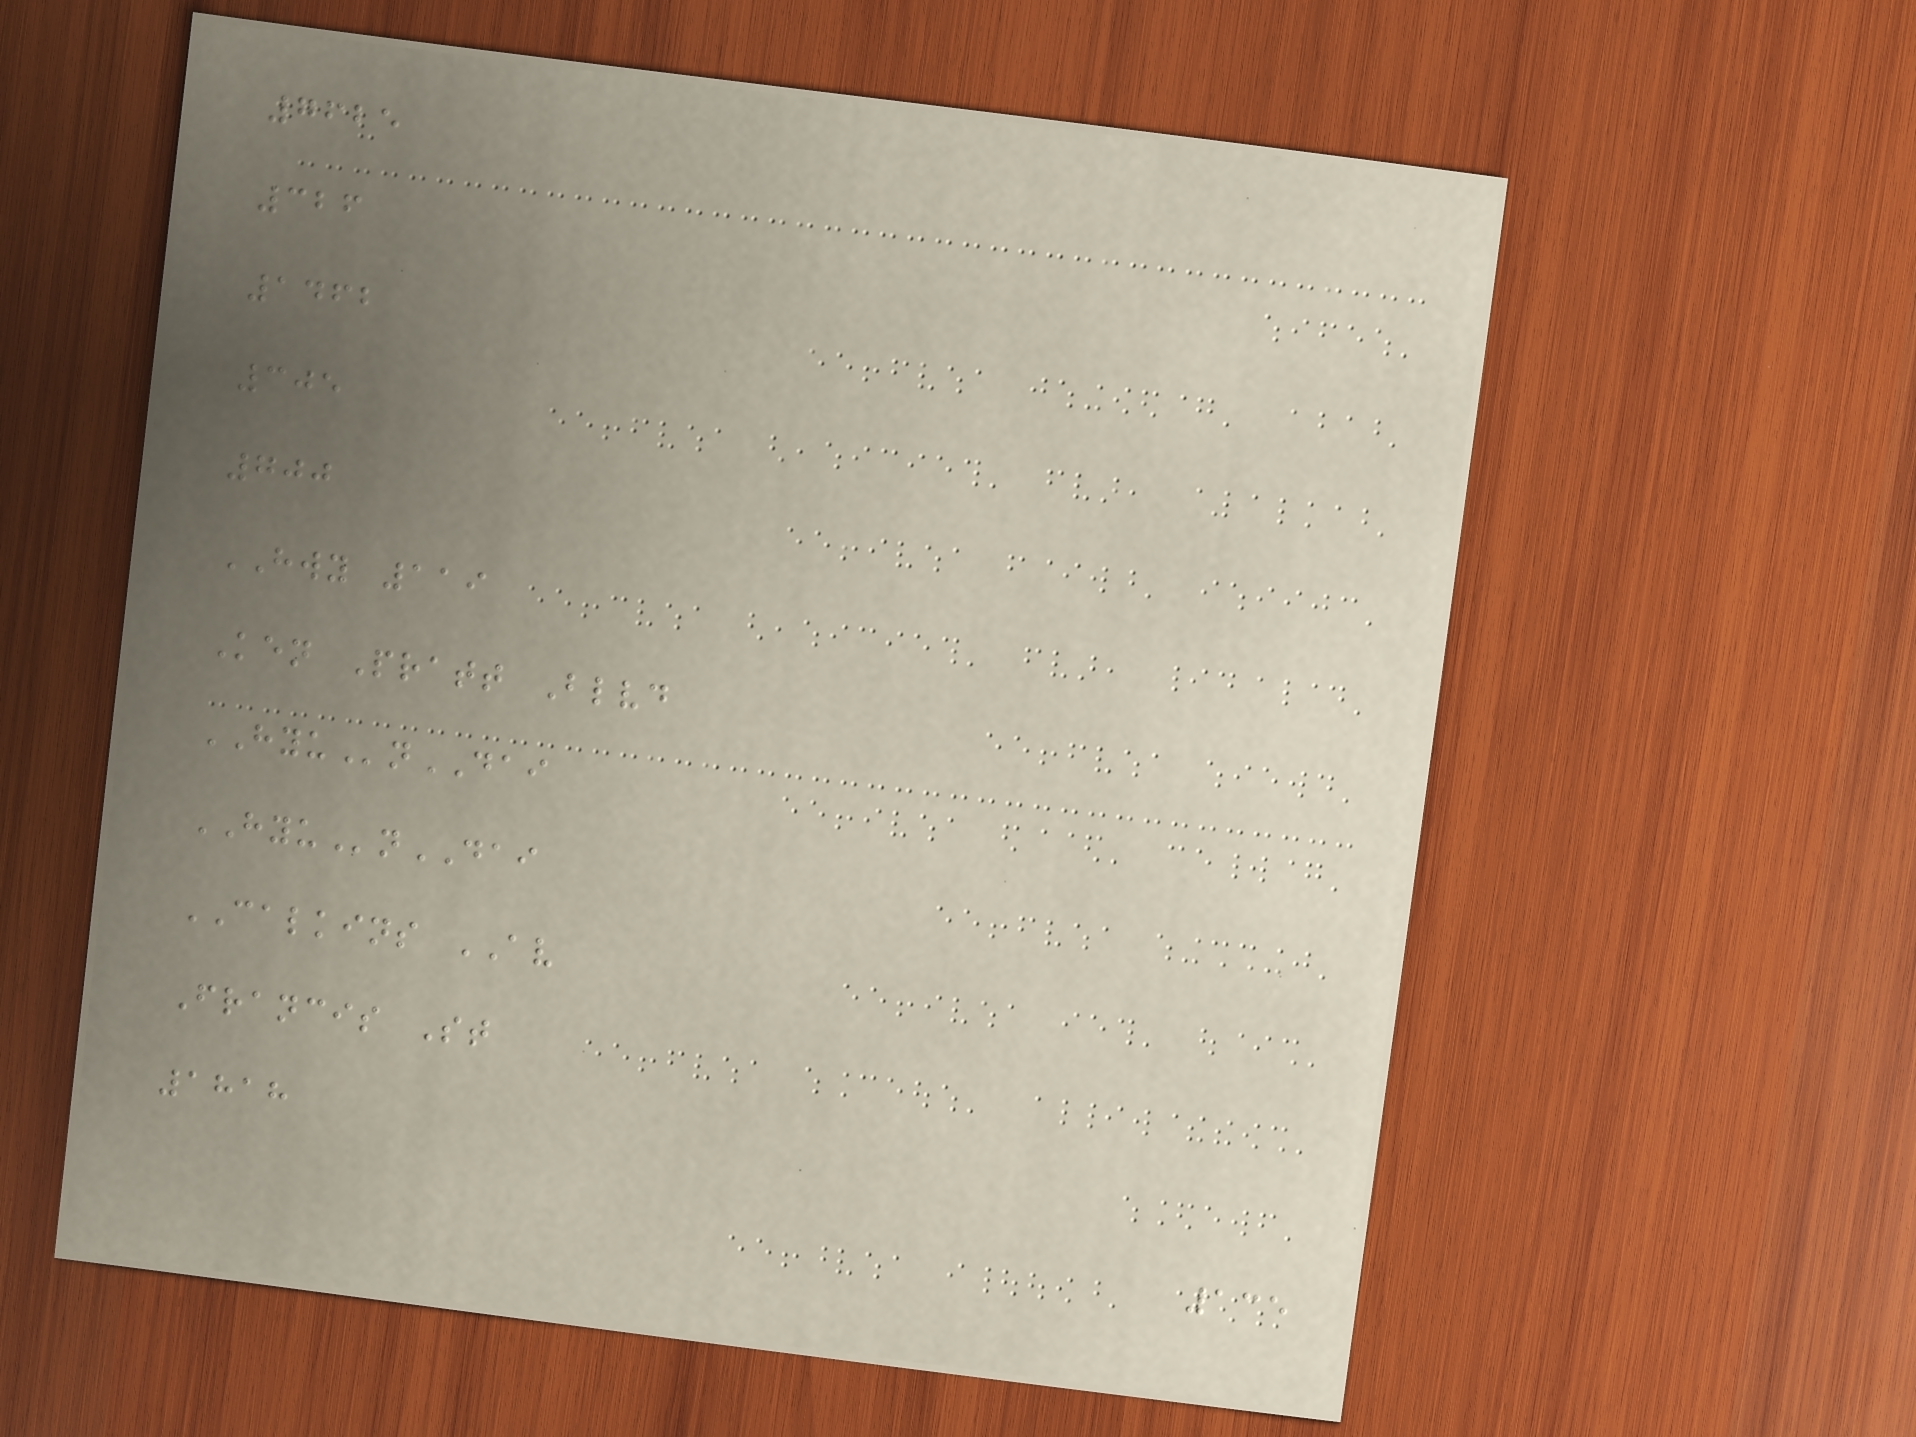7625
326
1462
305
700
HWY 119
Ken Pratt Blvd
HYUnDAI
HYUnDAI
CALKINS AV
Francis St
1818
135
